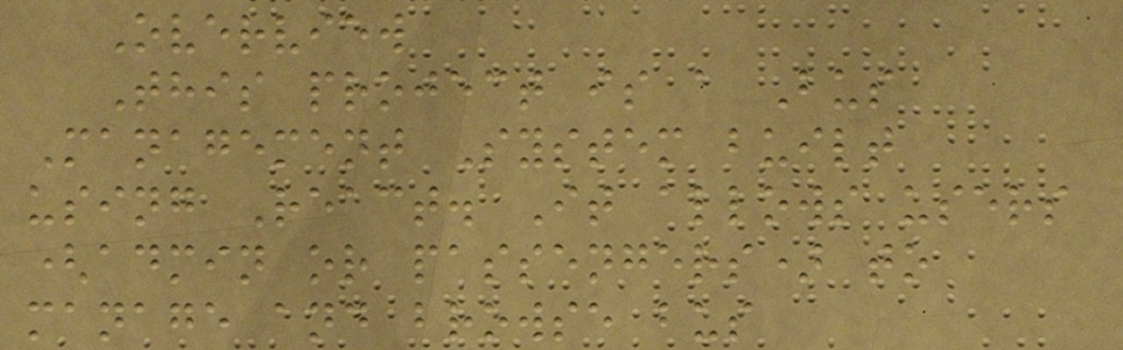Overview
This project is a Bus
Management System built
using React. It allows users
(admin or passengers) to
manage and browse bus
